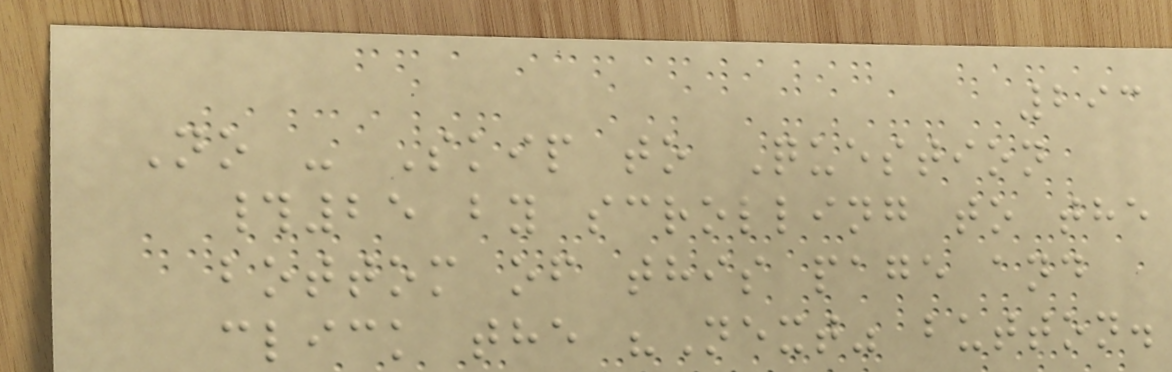293
No - Skip to Question
#25 by scrolling to the
bottom of this page and
click the "Next" button.
